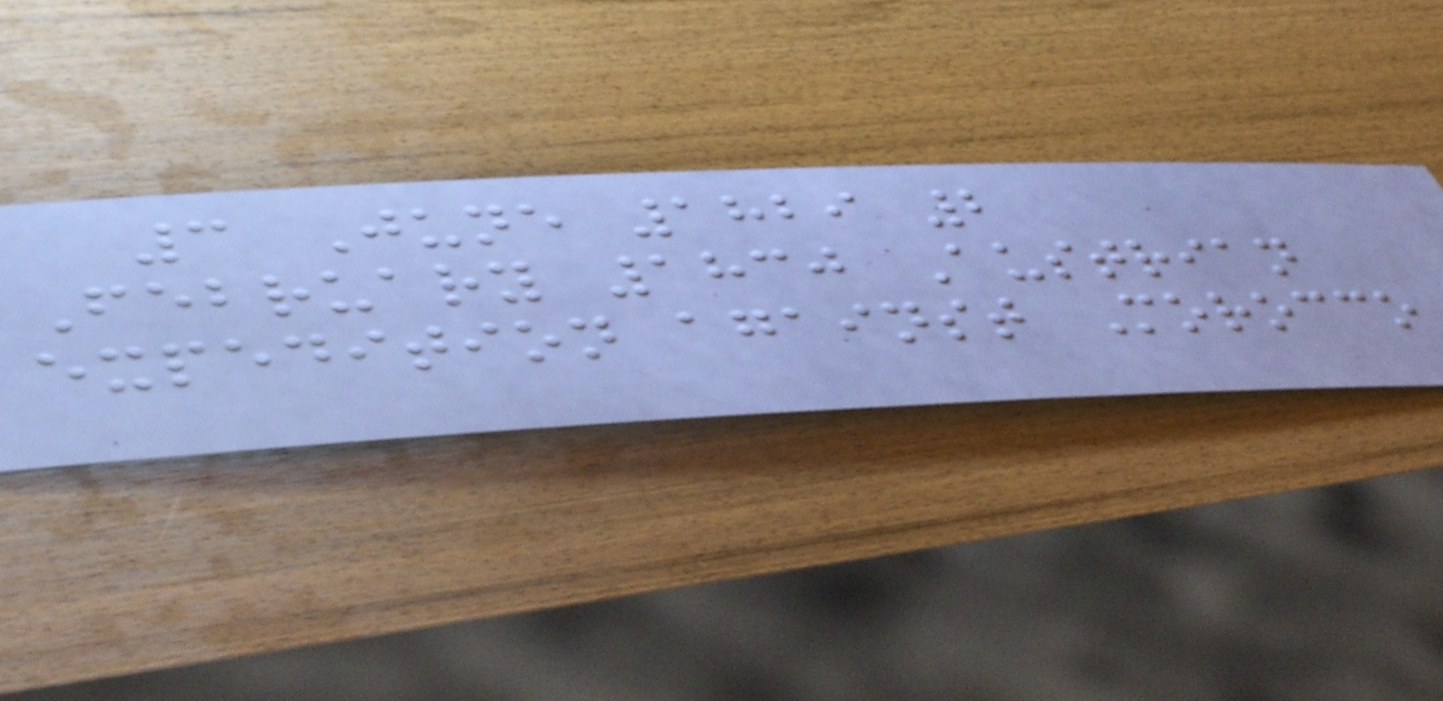3 June 1829 2
February 1830 Austrian
expedition against Morocco
